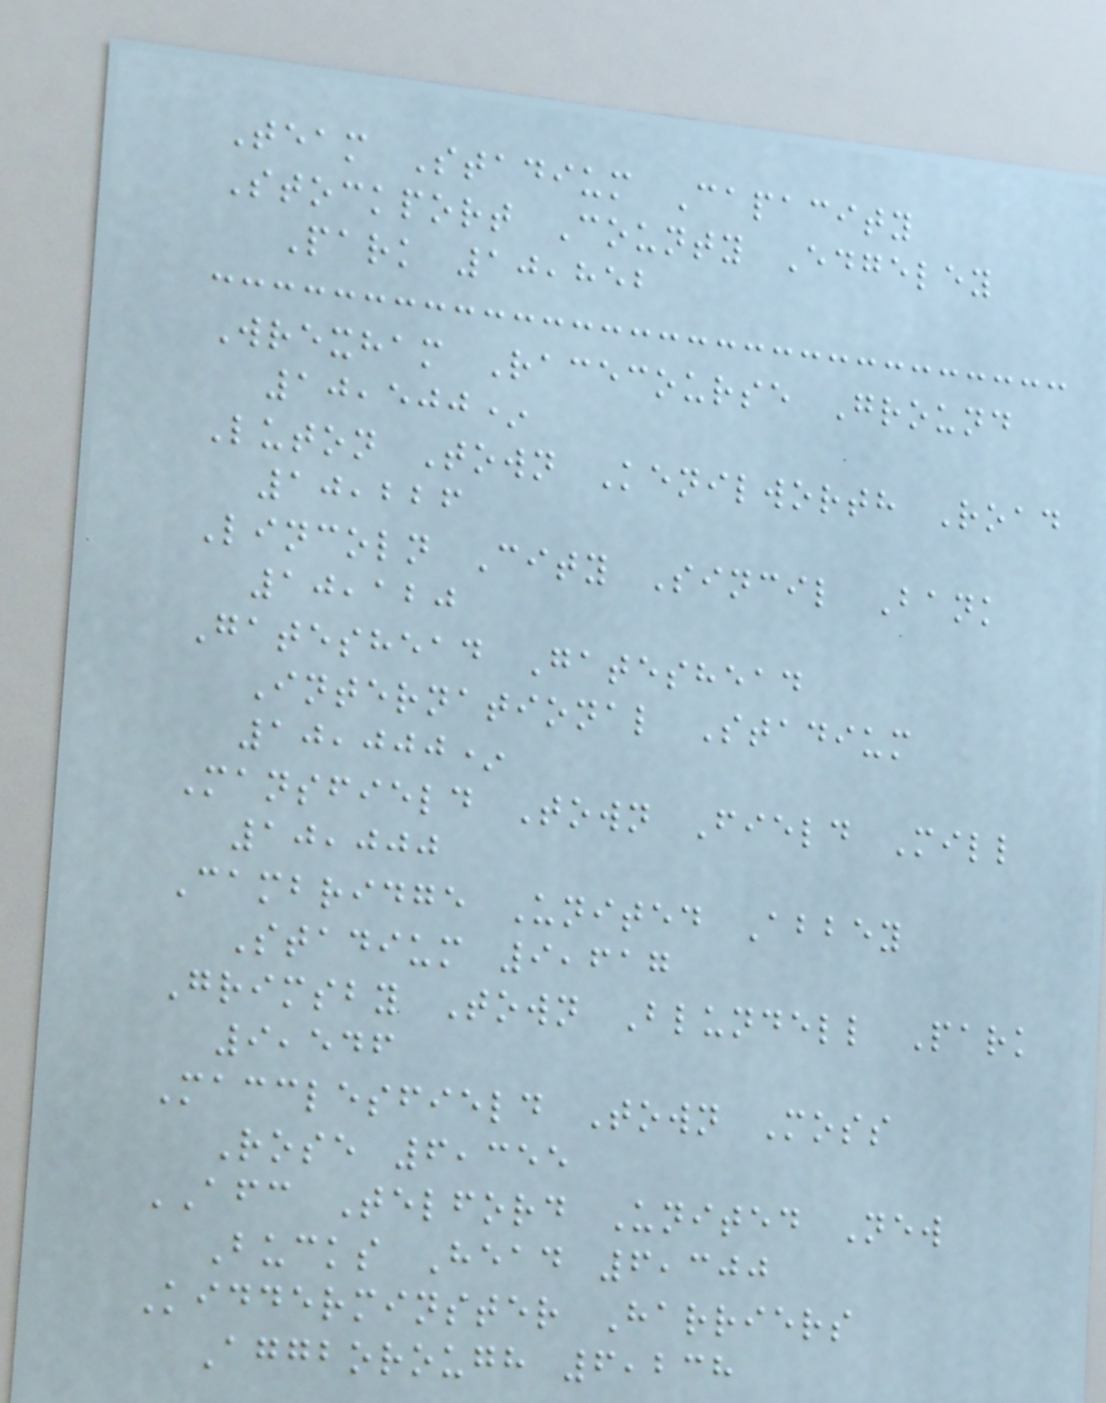Team Stadium Capacity
Stockport County Edgeley
Park 10,852
Wrexham Racecourse Ground
10,500*
Luton Town Kenilworth Road
10,226
Lincoln City Sincil Bank
10,120
Gateshead Gateshead
International Stadium
10,000*
Mansfield Town Field Mill
10,000
Cambridge United Abbey
Stadium 9,617
Grimsby Town Blundell Park
9,546
Macclesfield Town Moss
Rose 6,355
AFC Telford United New
Bucks Head 6,300
Kidderminster Harriers
Aggborough 6,238
